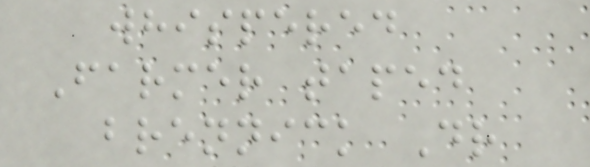whispered
Farmer taped
brennick Dr
